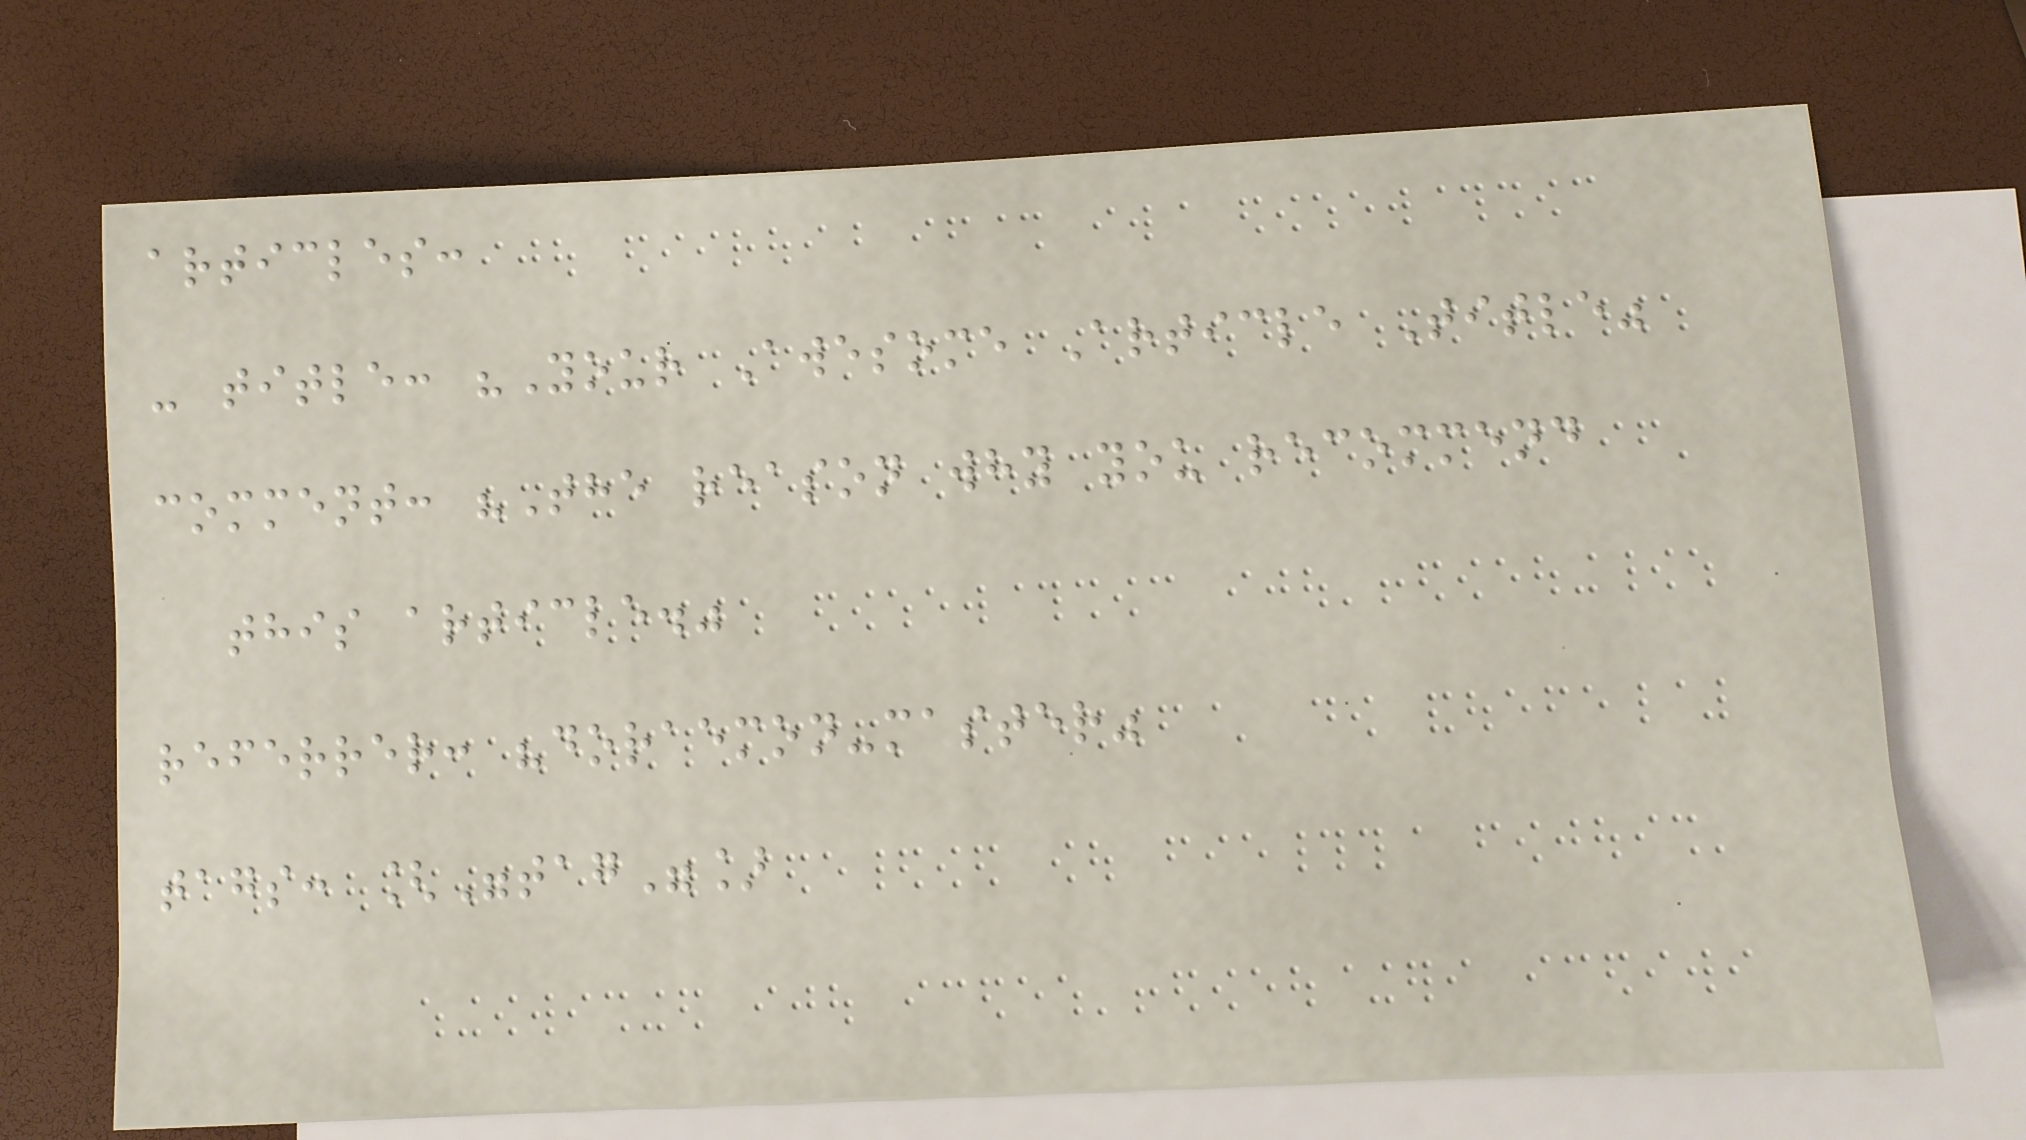articles:
- title: "Your Awesome Article Title"
comment: "The reason why you recommend
this article."
referrer: "doraemon-master"
tags: ["tag"]
